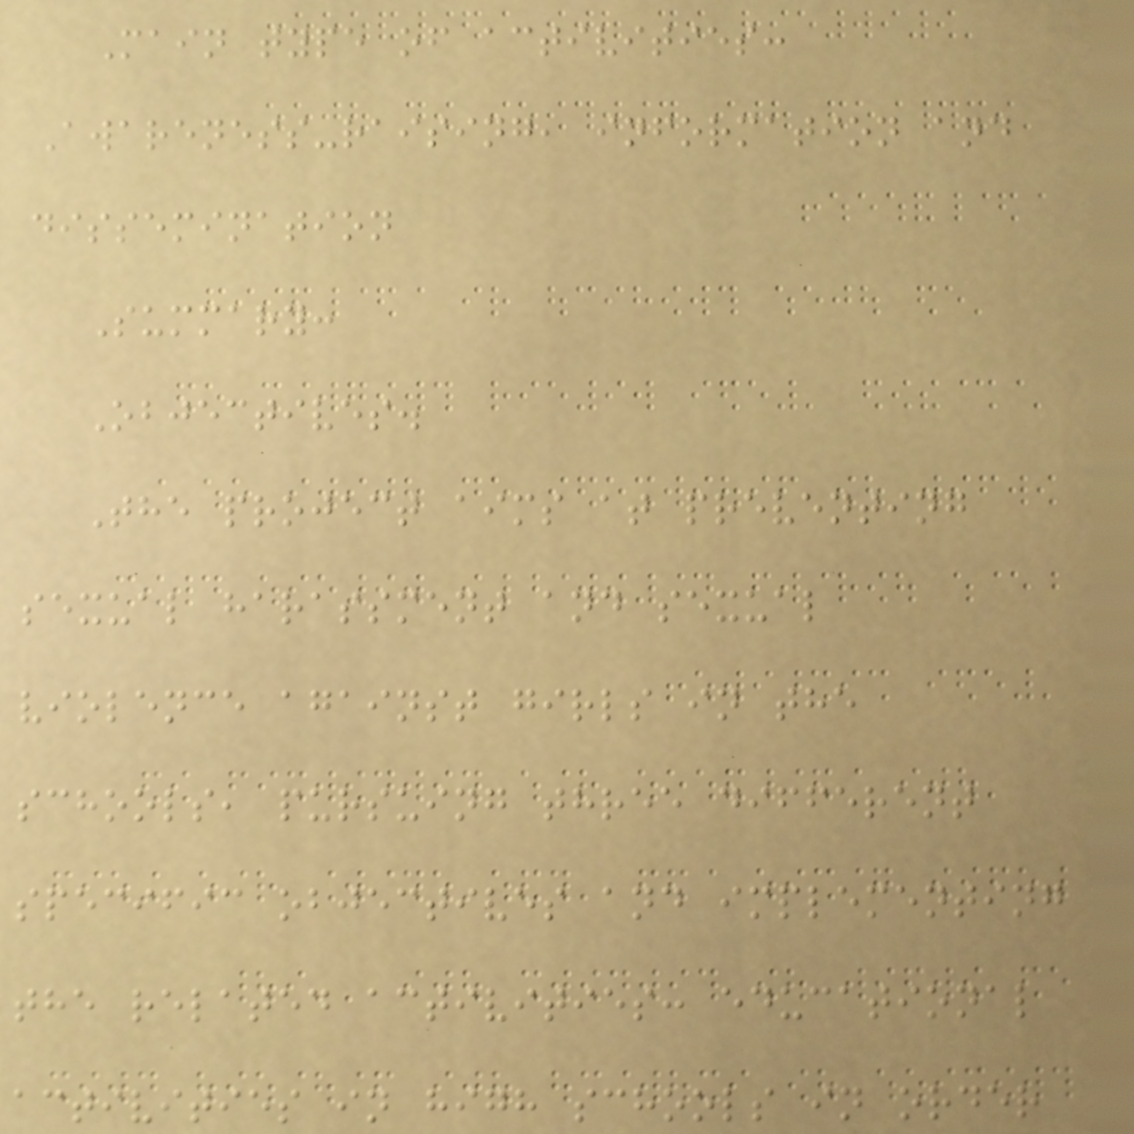Main type of activities:
Awareness-raising, information and
dissemination
Summary:
Objectives.
The project aims at preventing
sexual harassment and sexual
violence against girls in the
schools, pursuing three different
specific objectives and implementing
the related activities: educational
activities in high schools in order
